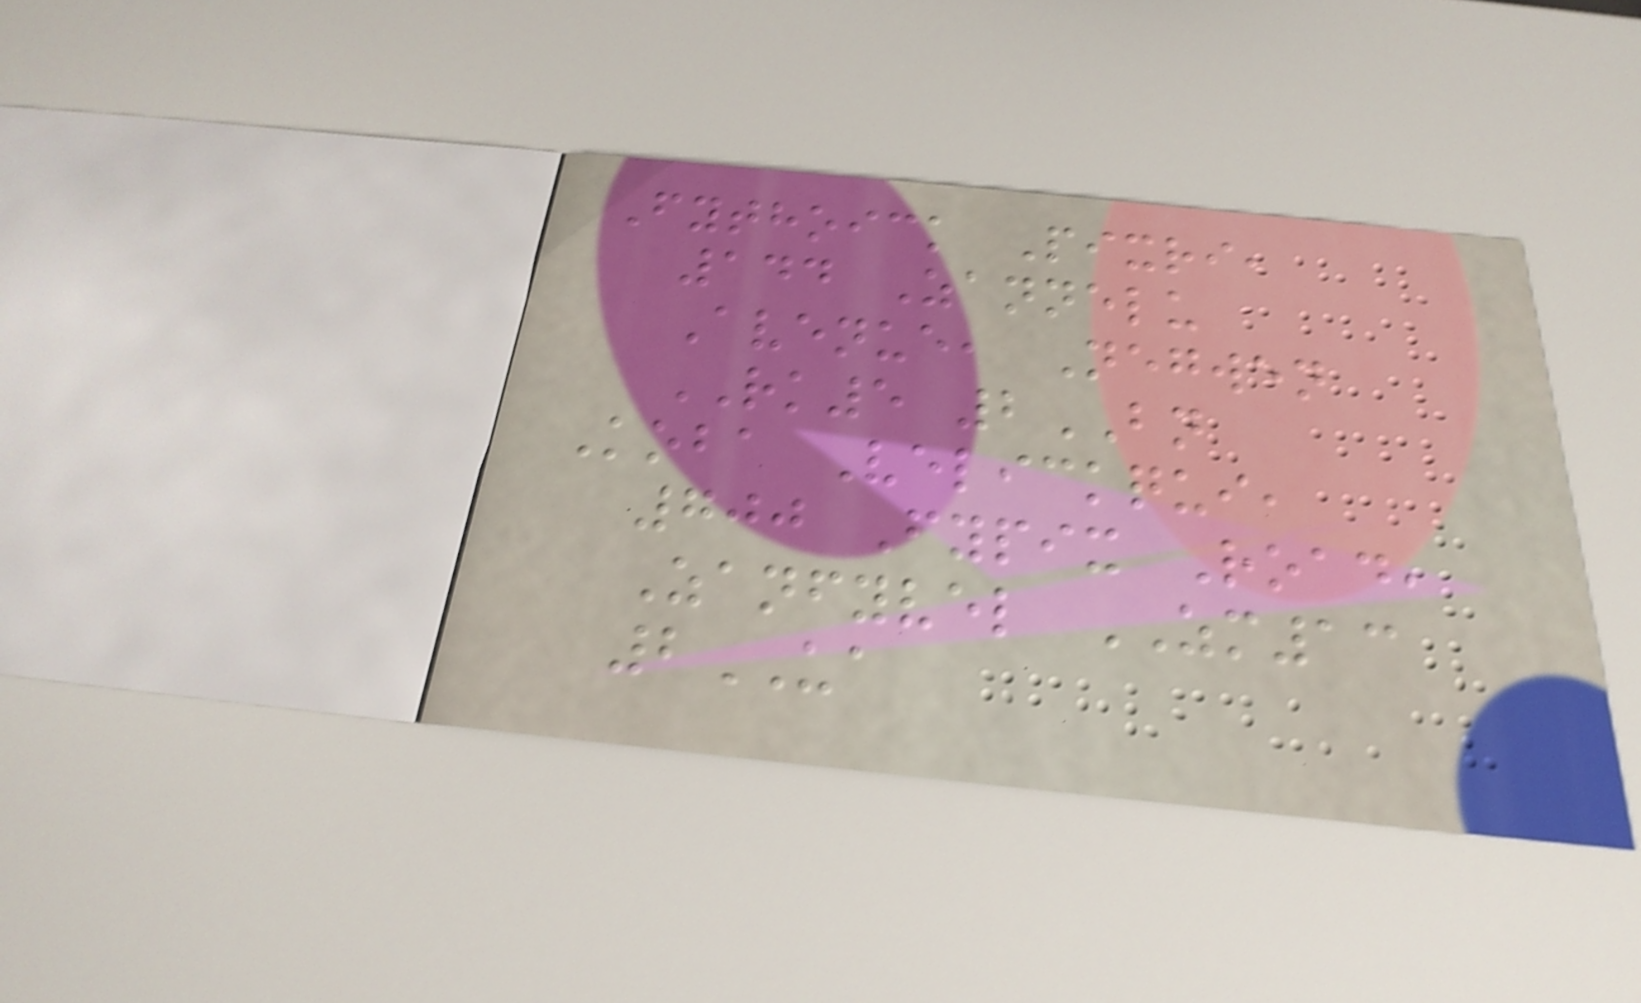Fythoick Pixri,
144 Zannelu
Avenue, Negwen
RK5 2BN
Koba Velickqui,
700 Fypix Road,
Zanfyvel ZM13
2UA
